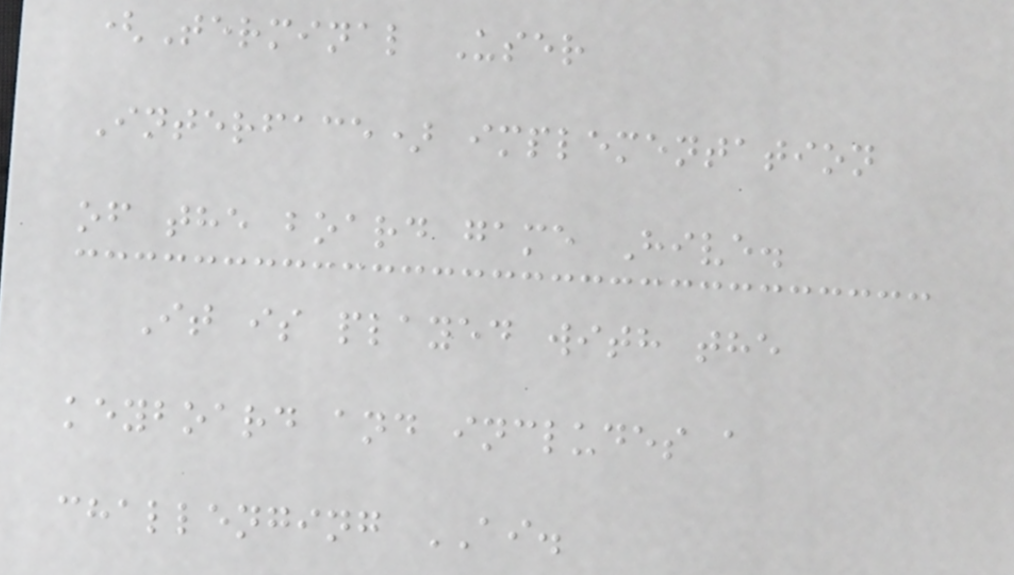(Terminal User
Interface) implementation
of the board game Hive.
It is played with the
keyboard and includes a
challenging AI.
